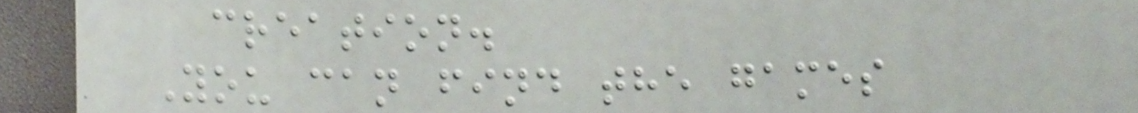creation.
You can find the games
